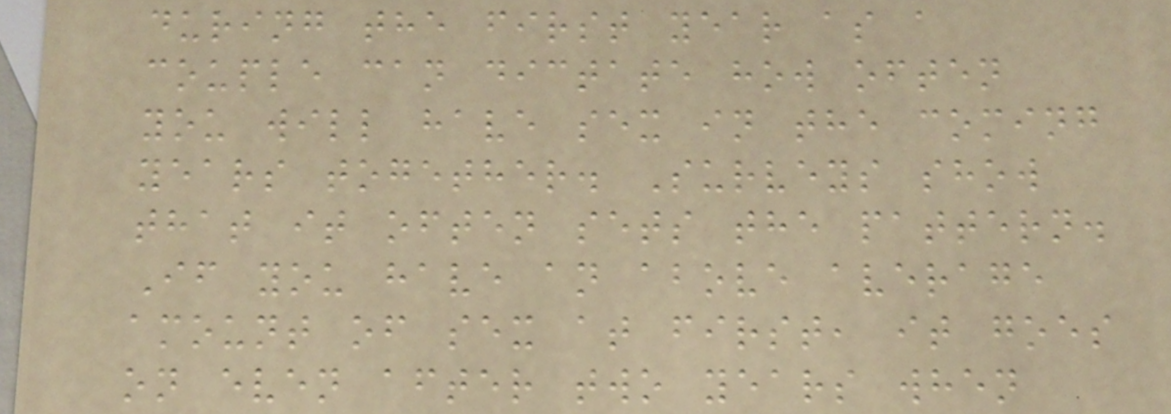during the first year as a
couple can dictate how often
you will have sex in the coming
years together. Surveys show
that it often sets the pattern.
If you have an above average
amount of sex at first, it goes
on even after two years when
